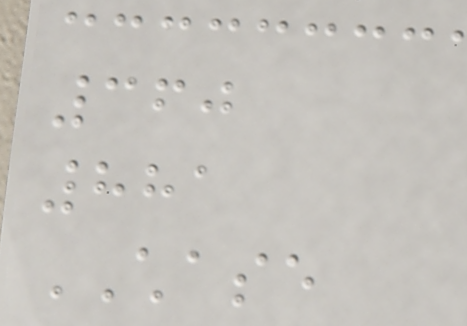360
881
CHASE
